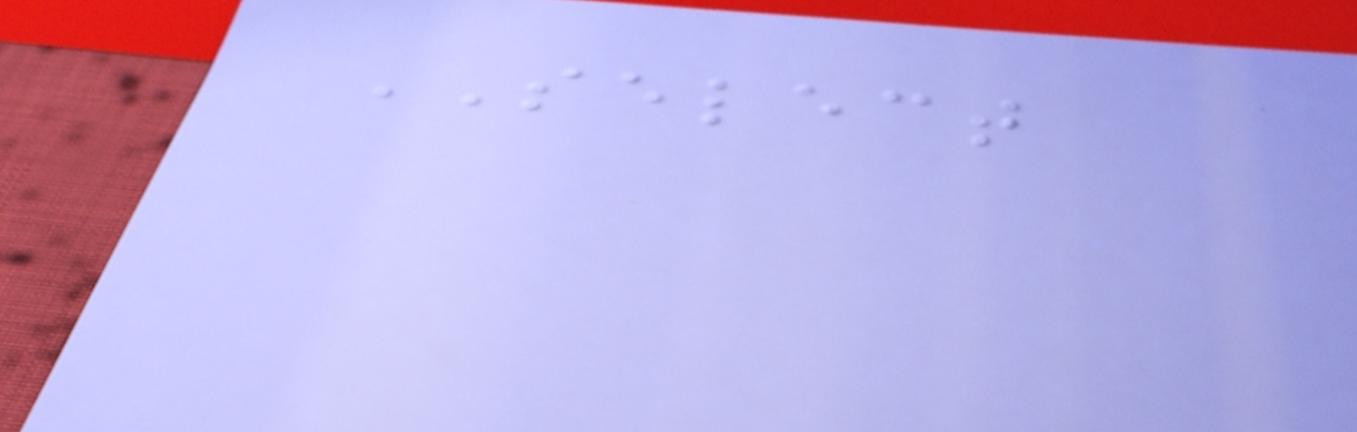SELECT
